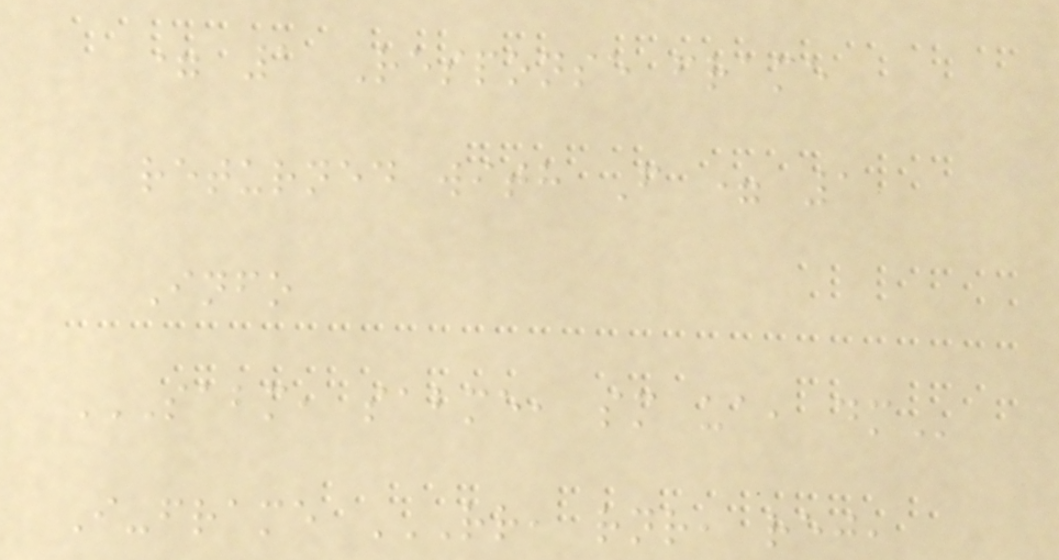= 1 Response frame
returned with F = 1
Info
SABM, SABME, SM UA, DM
I-frame RR, RNR, REJ,
